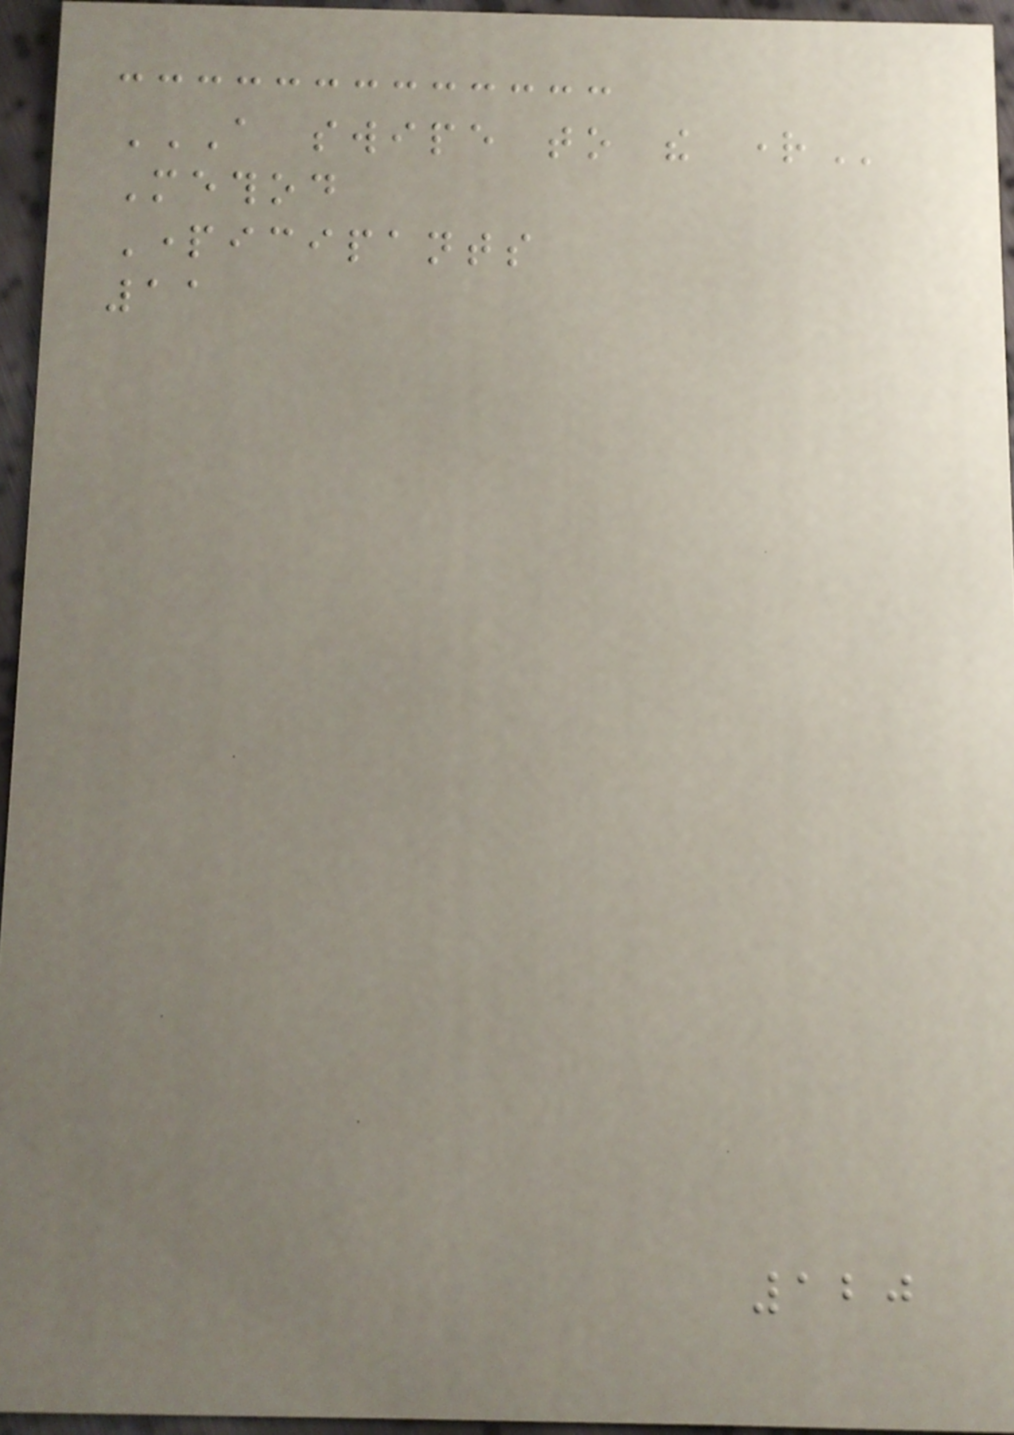A SWIPE TO THE RIGHT
Method
Participants
11
120
